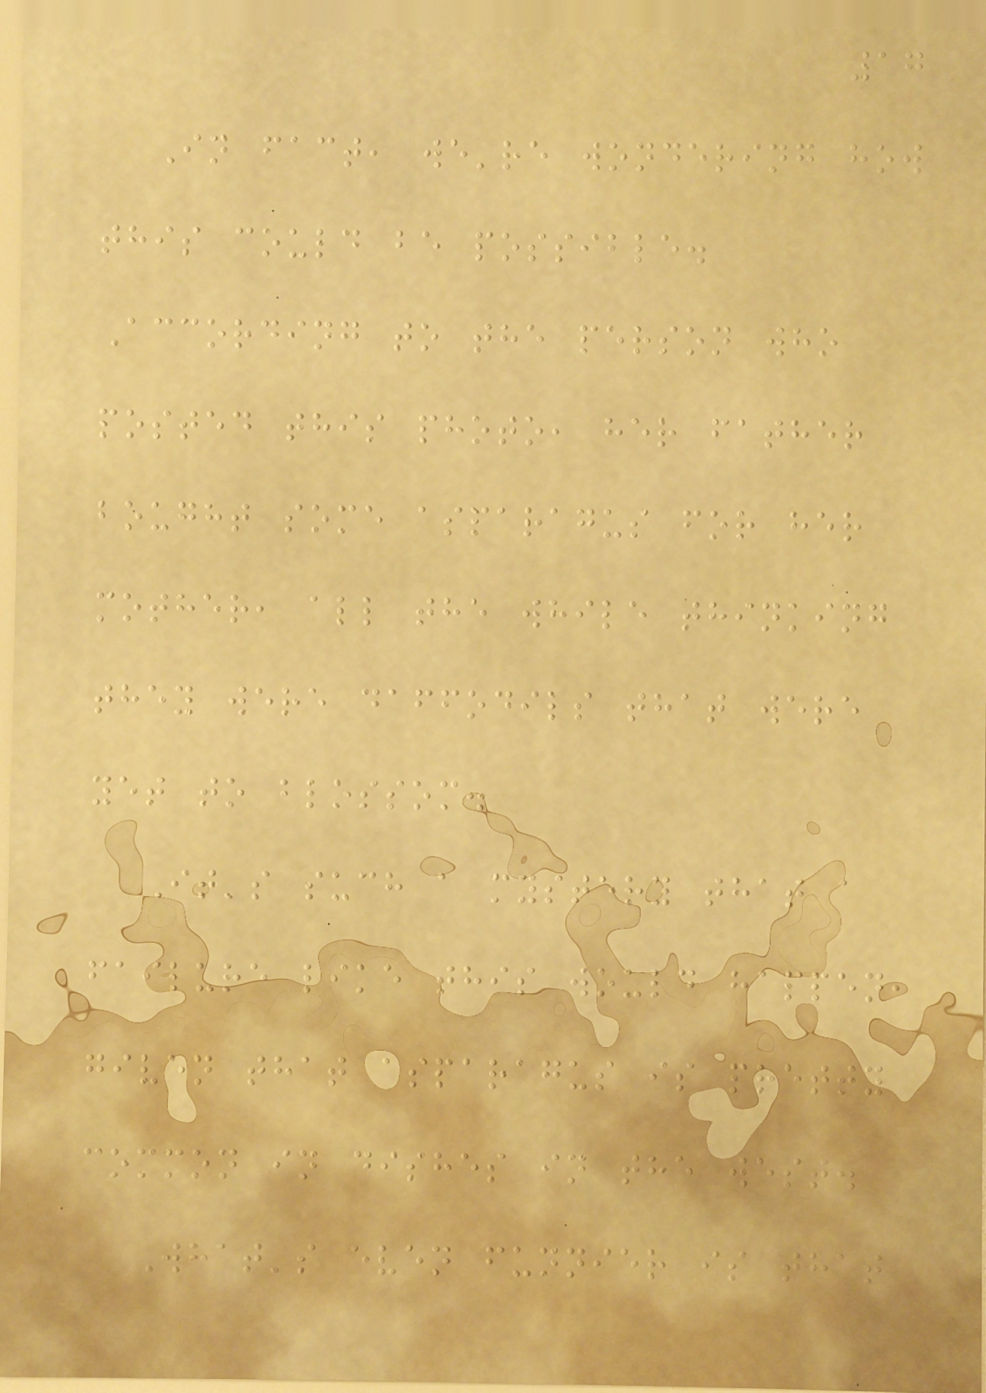17
In fact, we're wondering how
this could be possible.
According to the person who
posted this photo, her father
bought some asparagus for her
mother, all the while thinking
they were daffodils that were
yet to blossom.
It's such a mystery that a
failure like this would happen,
given that asparagus is pretty
common in dishes in the west.
What's even funnier is that
